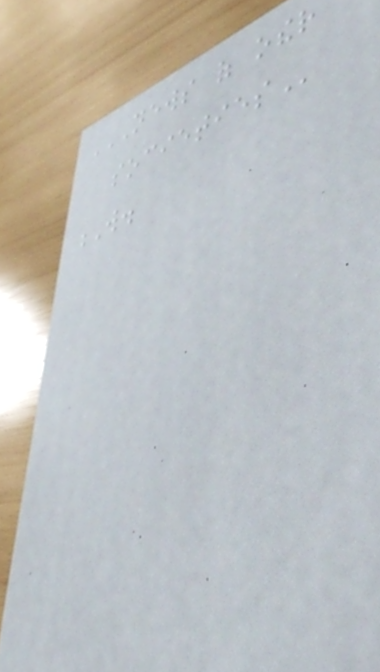NEWS OF OTHER
SOCIETIES
W.
